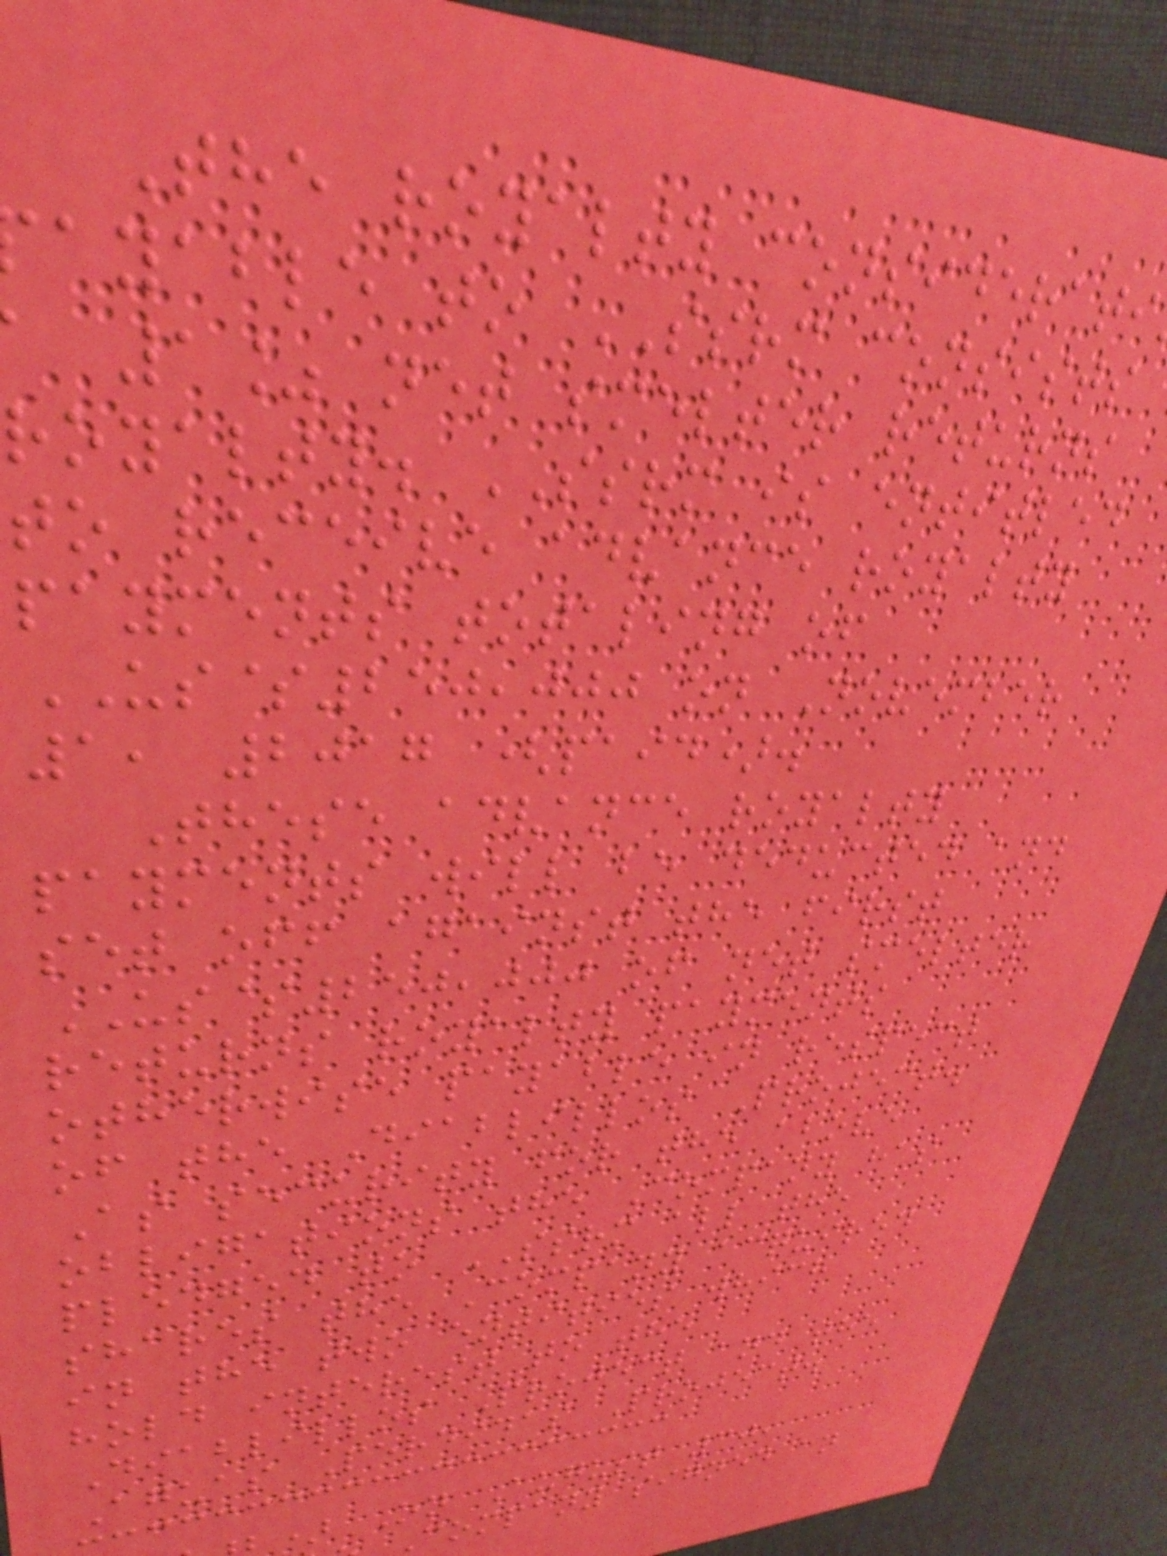The royalty considerati
ayable to SSRM consists
1% net smelter returns
royalty. SSRM is entitled
to receive advance royalty
payments totaling of
US$250,000 on November
1, 2017 (paid).
These advance royalty
payments will be deducted and
set off against the first
US$250,000 of net smelter
returns royalty payments
otherwise payable in respect
of the Diablillos Project.
As security for the above
obligations the Company has
pledged to SSRM all the
shares the Company acquired
in the two entities which
hold interest to the
Diablillos Project and the
Aguas Perdidas Project.
) On August 30,
company signed an
